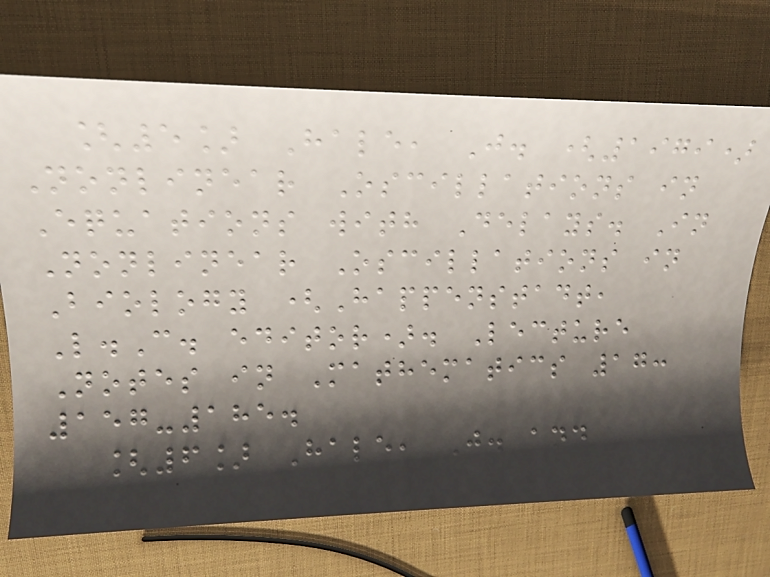[5] Hale, J. (1979)
Nonlinear Oscillations in
Equations with Delays. In
Nonlinear Oscillations in
Biology (Happenstadt,
L.C. editor). Lecture
Notes in Mathematics 17:
157-185.
[6] Hale, J. and
